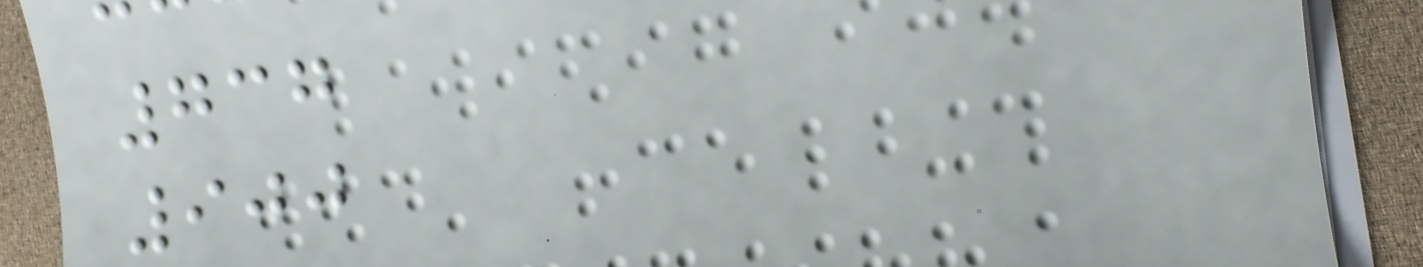737
900
